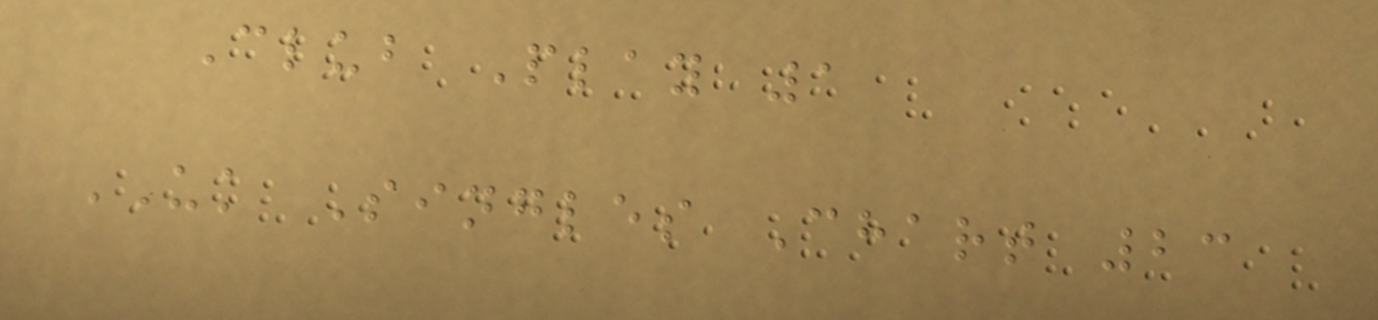Club Play 1
UK Singles Chart 23
